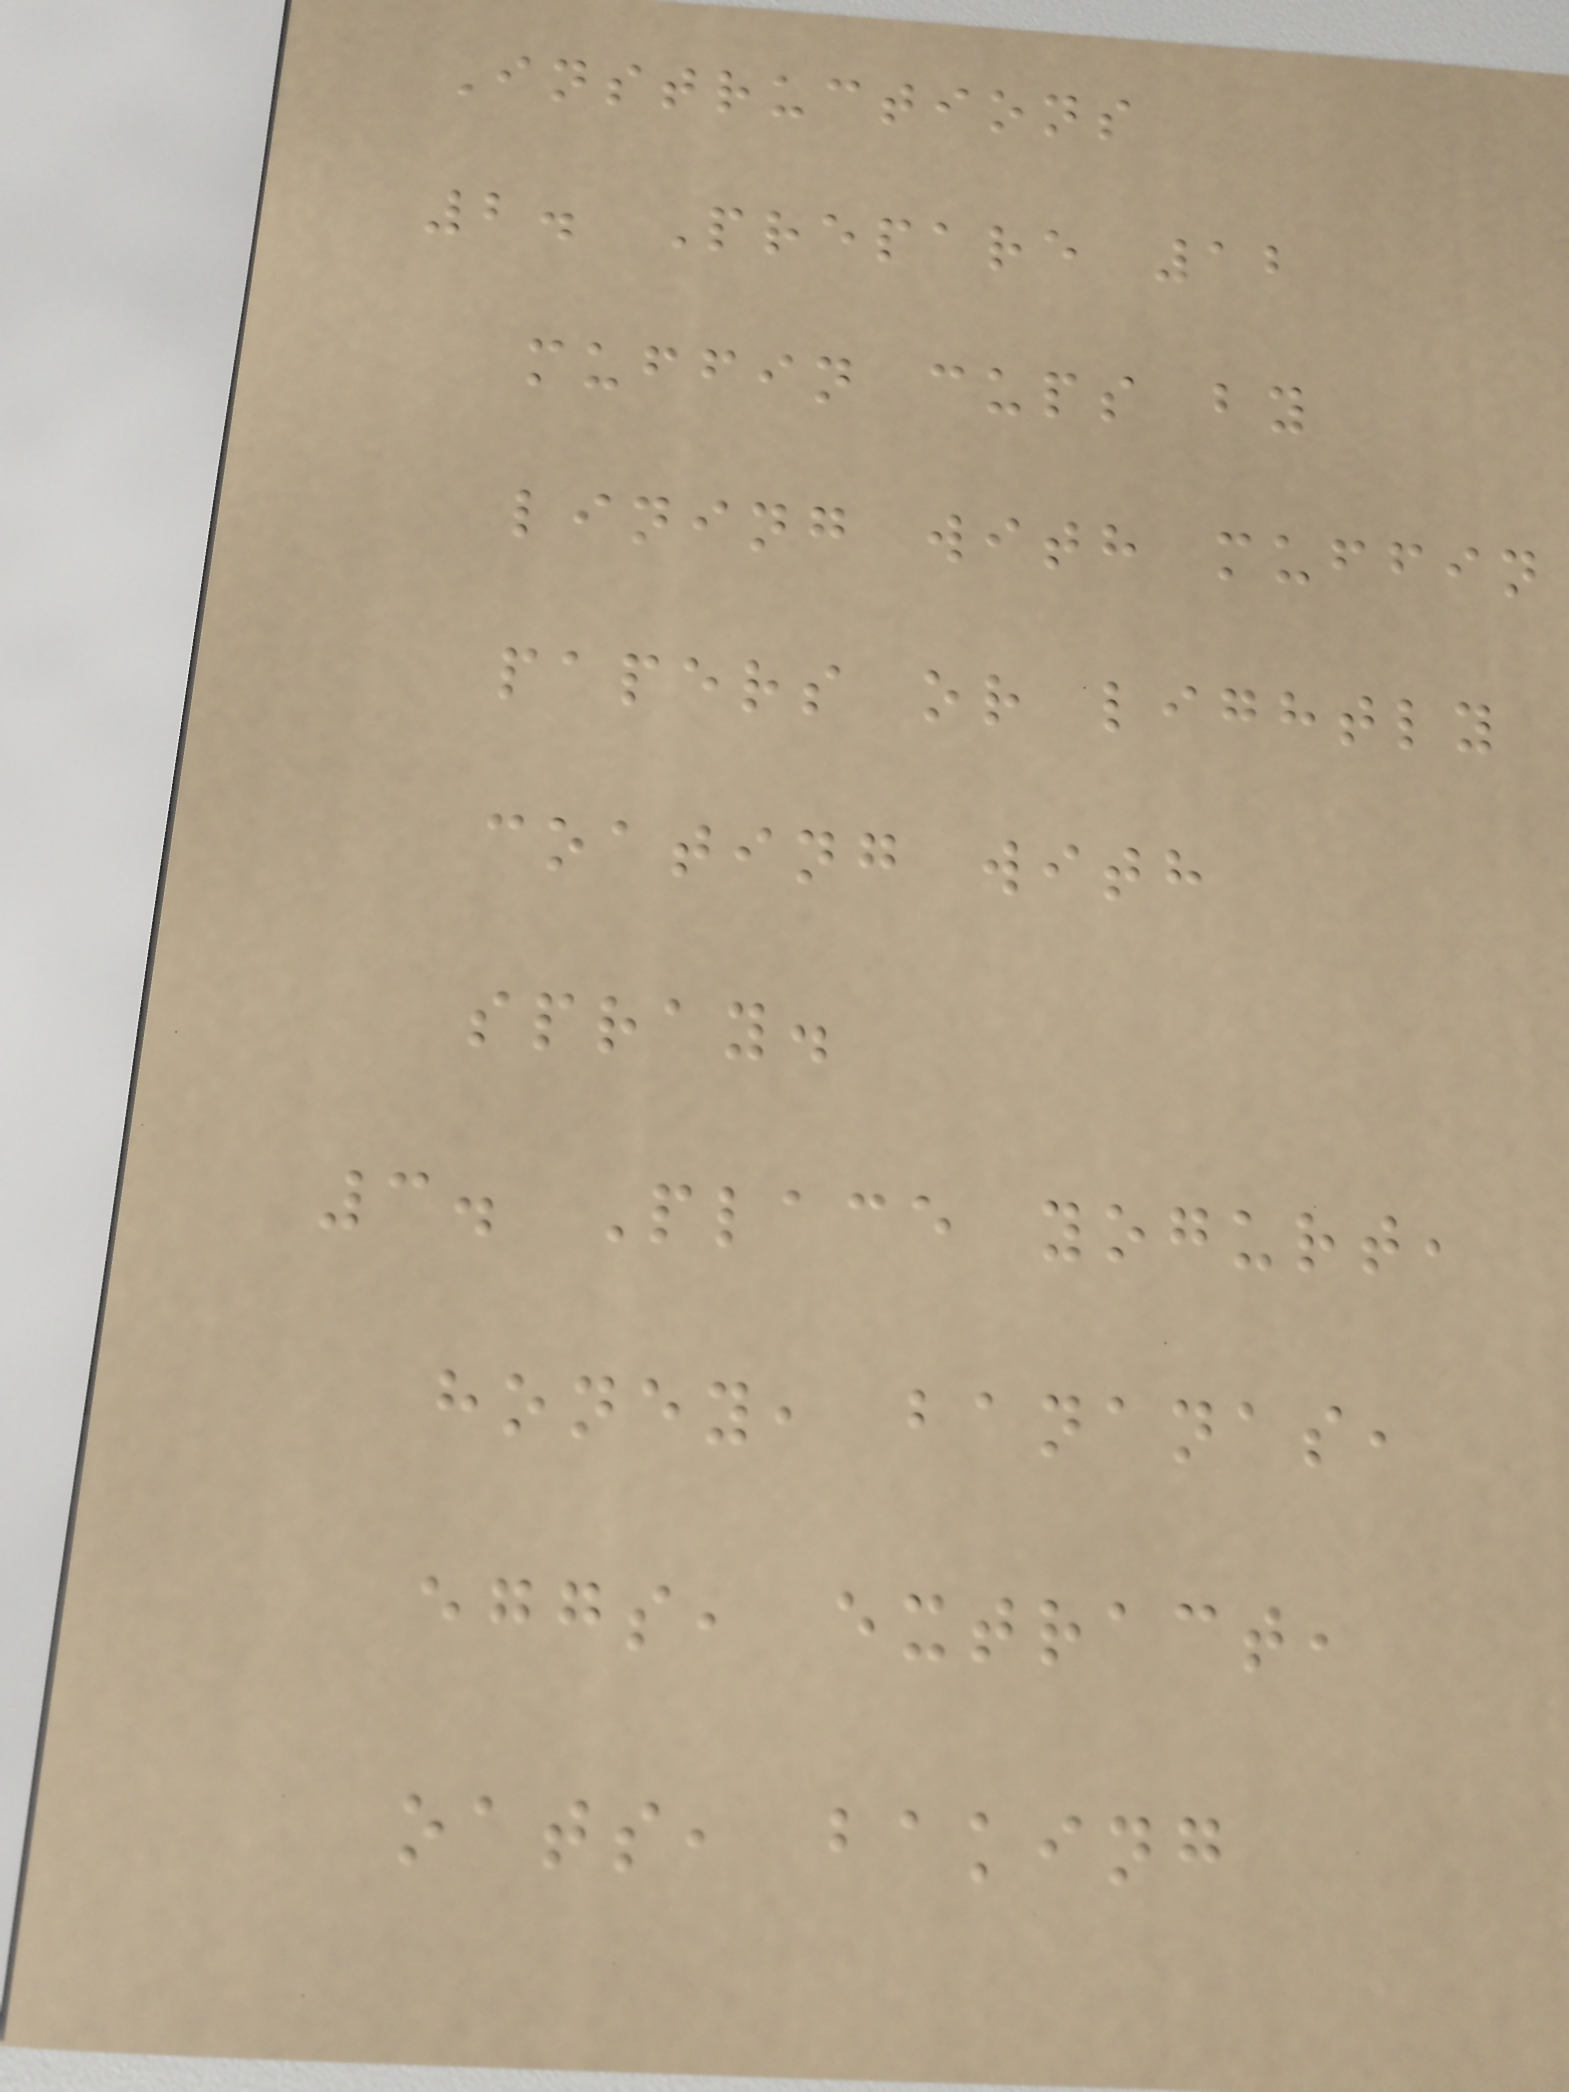Instructions
2. Prepare 12
muffin cups by
lining with muffin
papers or lightly
coating with
spray.
3. Place yogurt,
honey, bananas,
eggs, extract,
oats, baking
